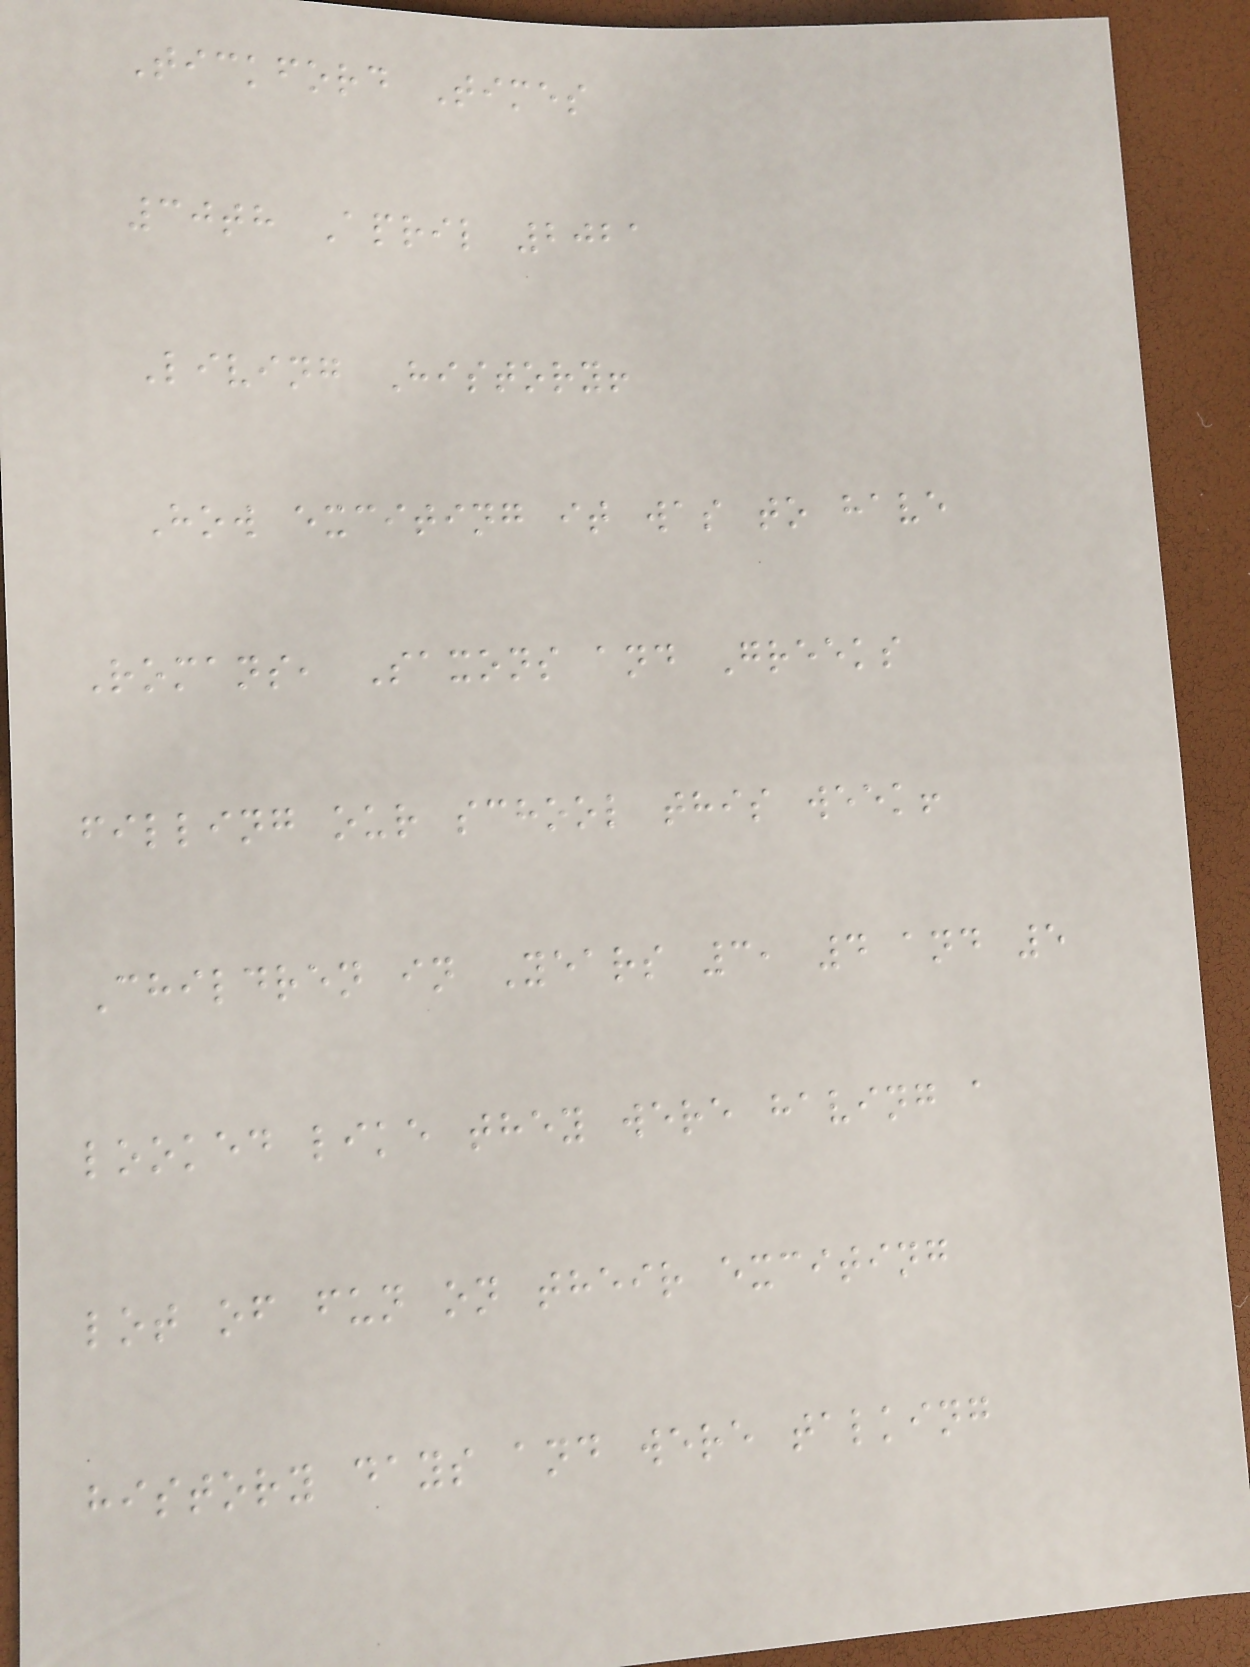Tickford Times
30th April 2021
Living History!
How exciting it was to have
Romans, Saxons and Greeks
filling our school this week!
Children in Years 3, 4 and 5
looked like they were having a
lot of fun on their exciting
history days and were talking
